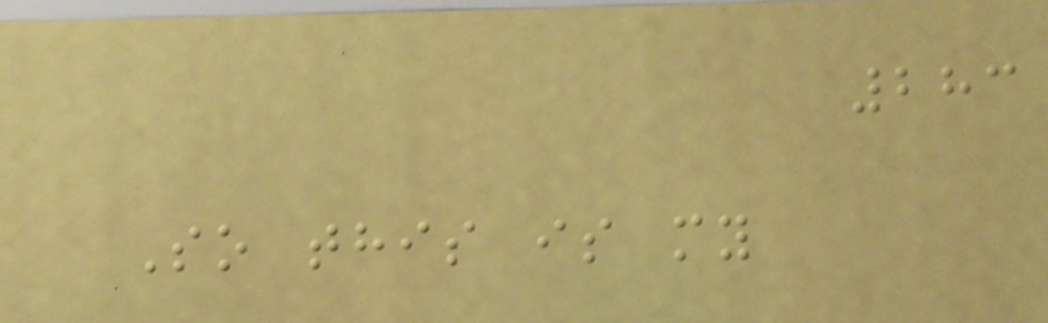283
So this is my
